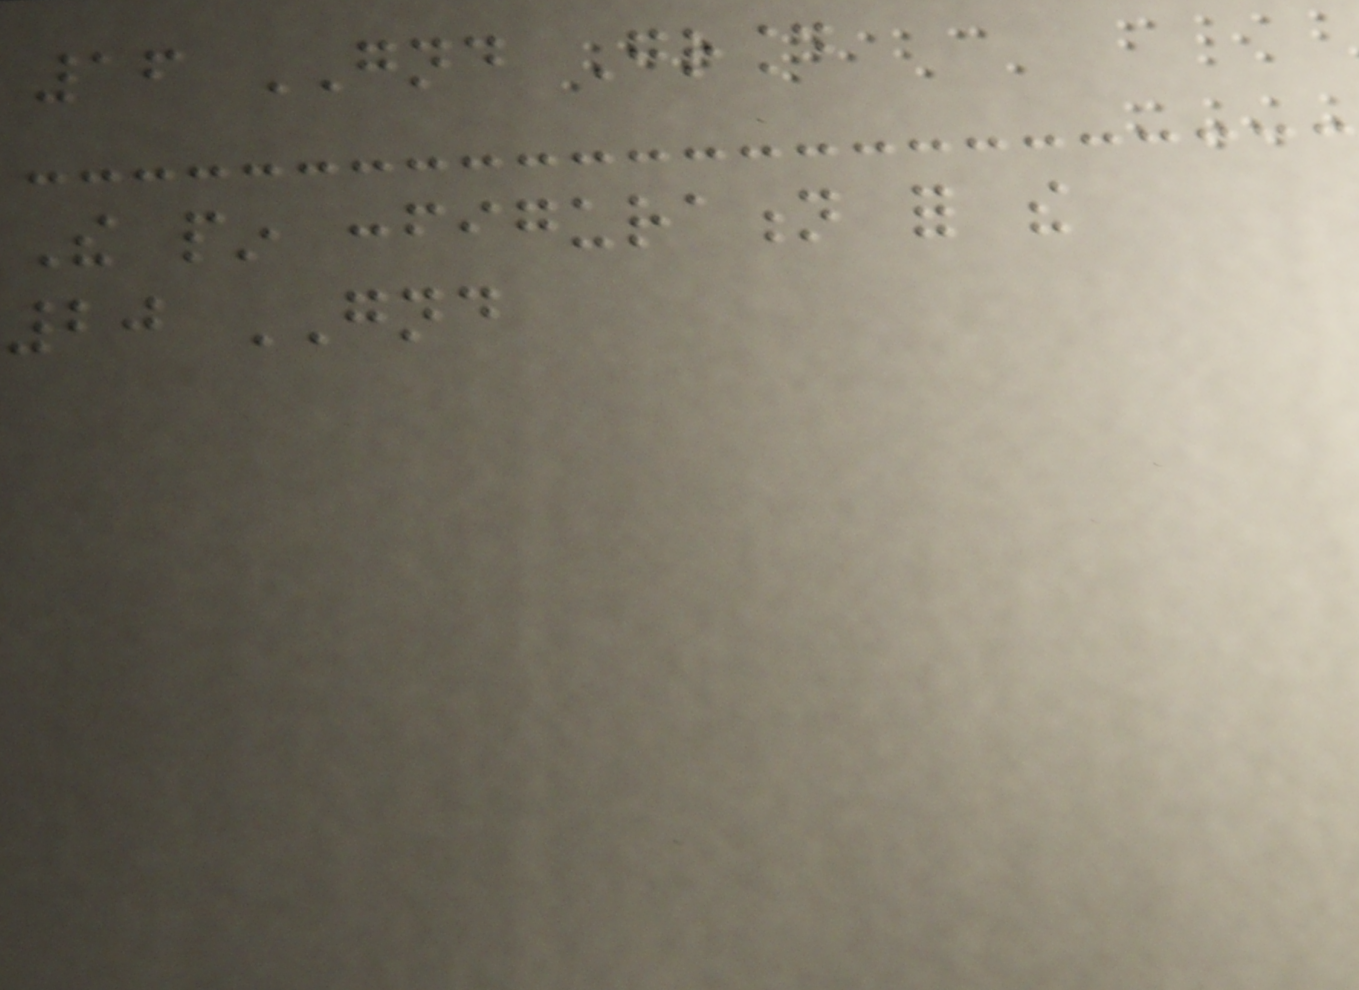16 GND Ground
The pin configuration for the
20 GND
